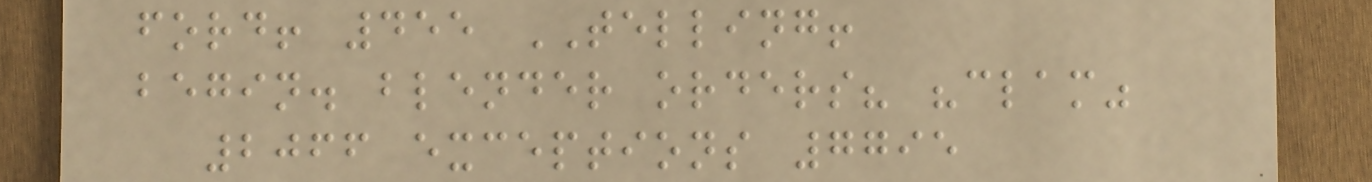ford! 455 TELLING!
begin. blender orders? "clam"
2066 exceptions 7795
